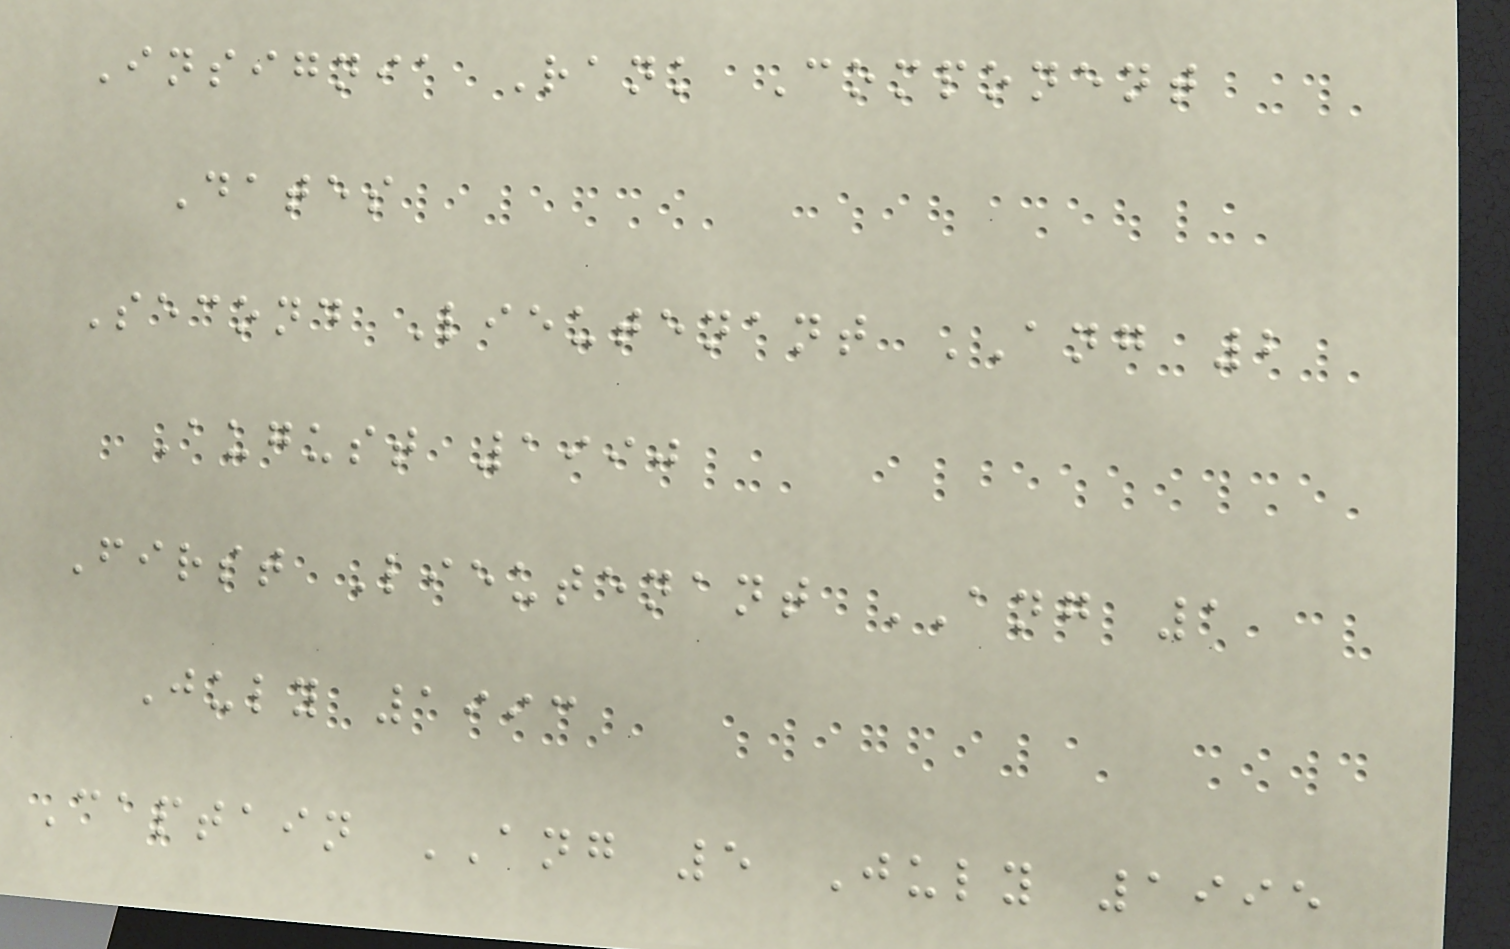Insignia Rank Component
Dates
Second Lieutenant ANG 2
August 1990
First Lieutenant ANG 1
July 1993
Captain ANG 5 July 1995
